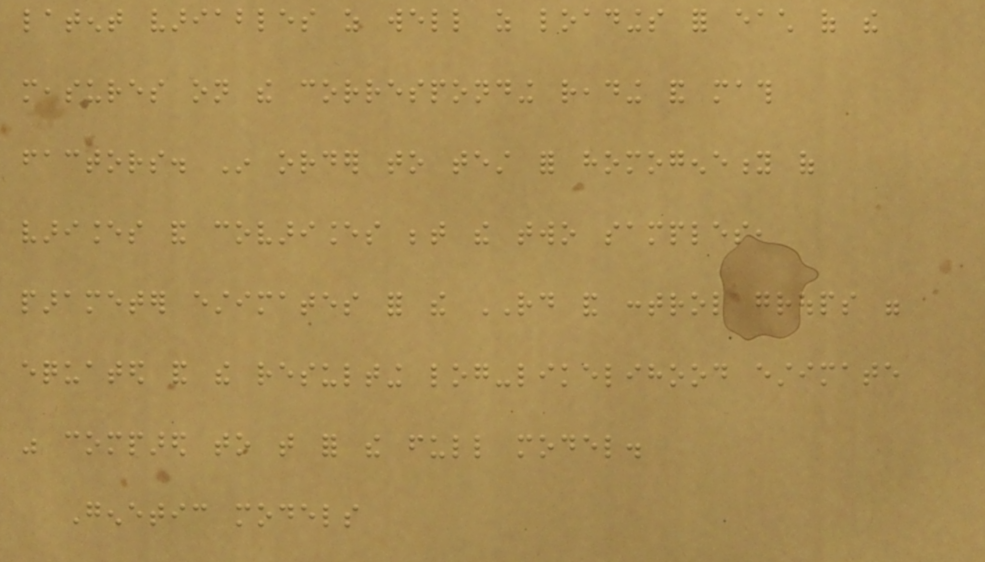latent variables as well as loadings for each of the
measures on the corresponding reading and math
factors. In order to test for homogeneity of
variances and covariances between the two samples,
parameter estimates for the RD and control groups were
equated and the resulting log-likelihood estimate
was compared to that for the full model.
Genetic models
